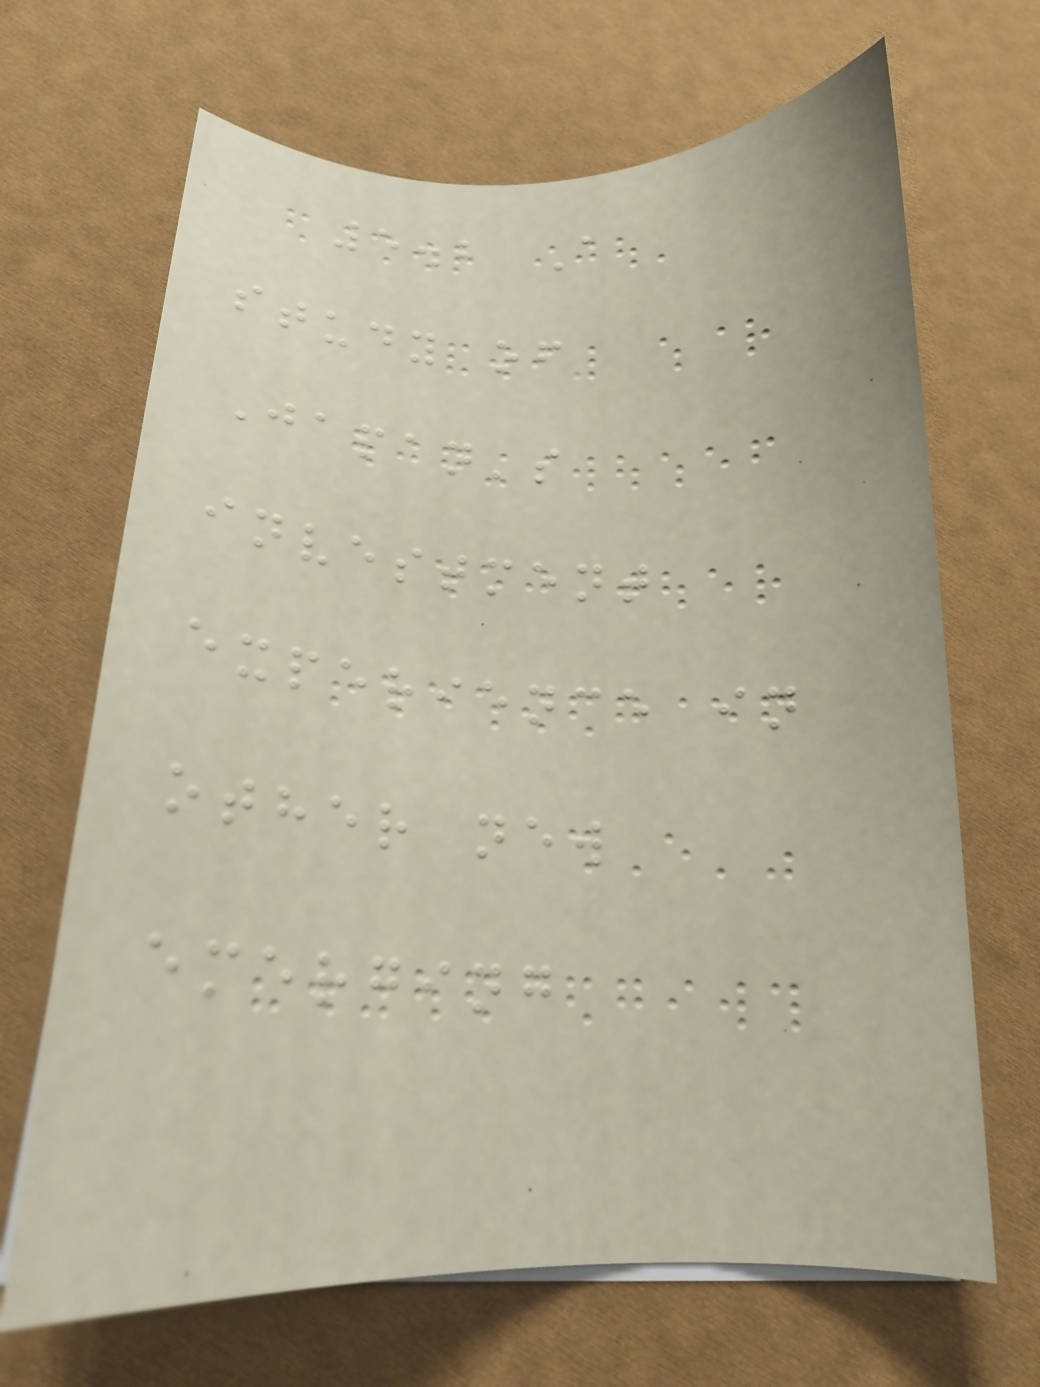5.2 A
study of
Japan's
investment
experience in
other new
emerging
